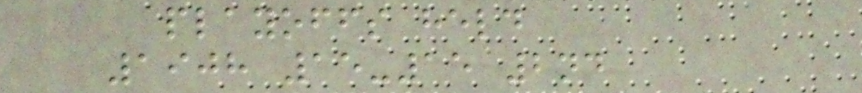playoffs held
1908 15-15 2nd
